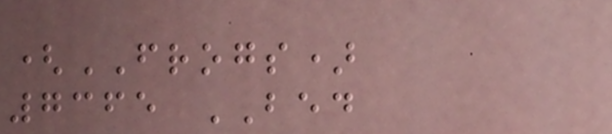(FROGS)
7365 BED
